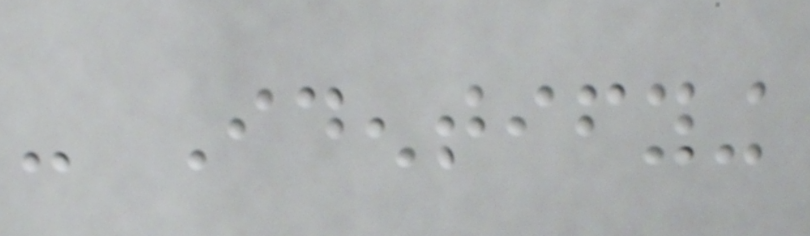- Identifying
